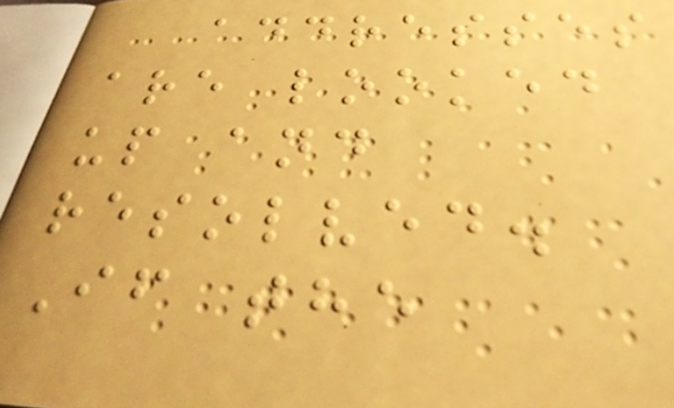addresses
are looked
up and
resolved.
If the
